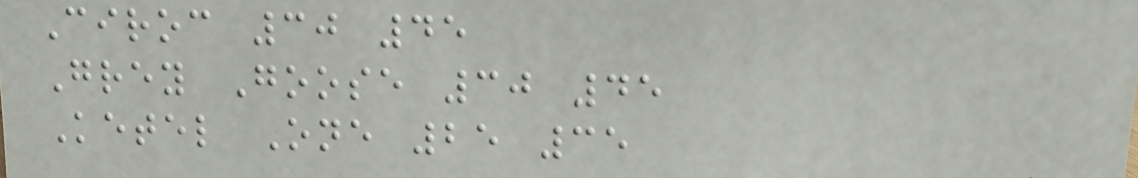Ciroc 30 45
Grey Goose 30 45
Ketel One 25 35
